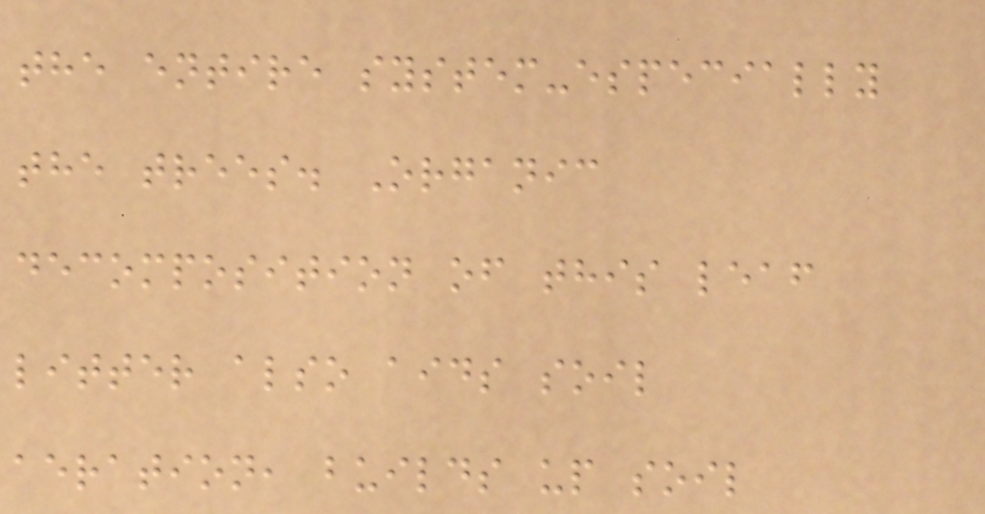the entire system-especially
the trees. Organic
decomposition of this leaf
litter also aids soil
aeration, builds up soil
